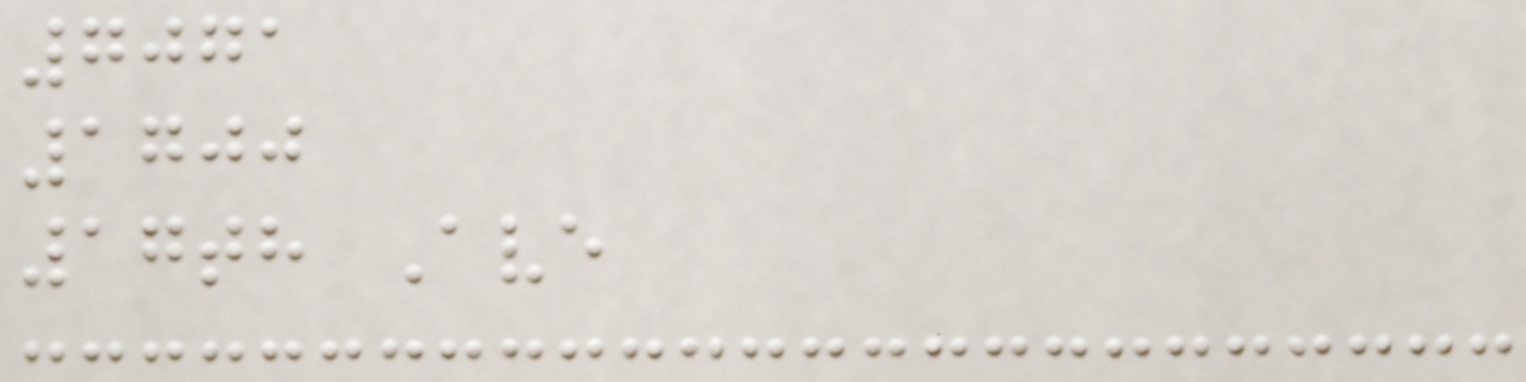7071
1700
17th Ave
